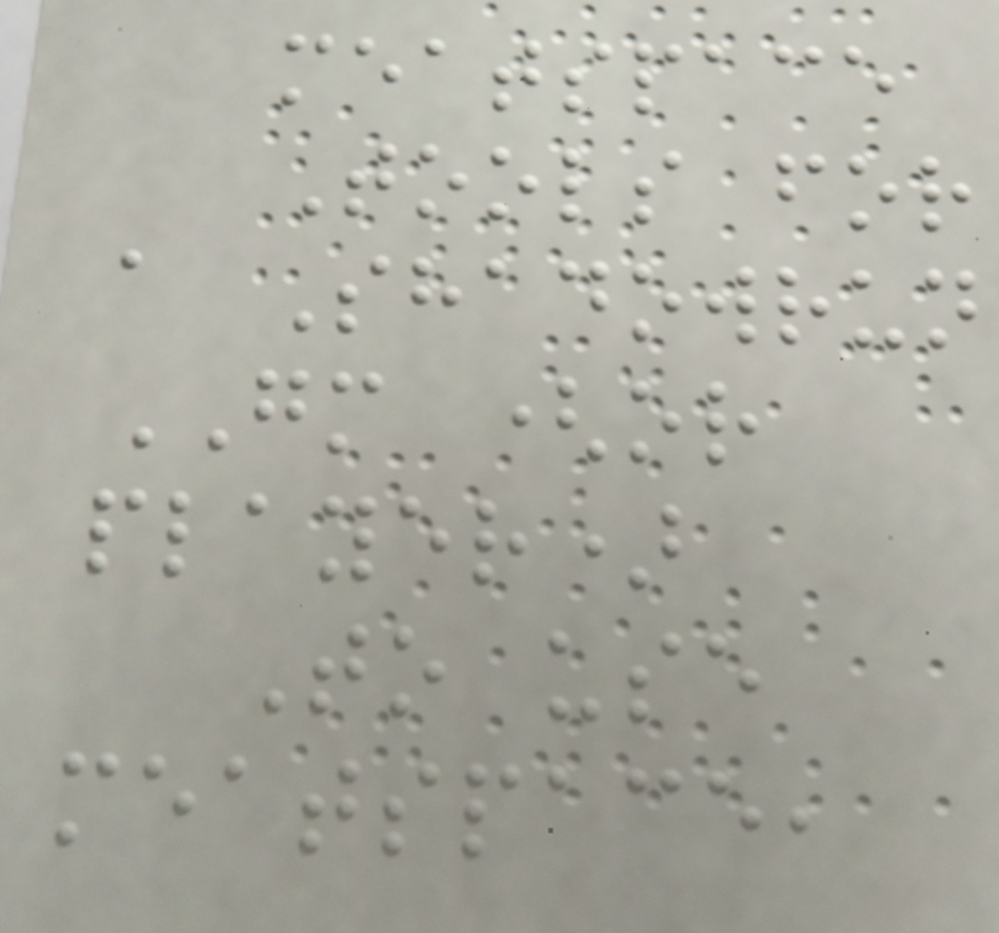meatspace
Tools for
a Shadowrun
GM (or
player)
To use
meatspace,
